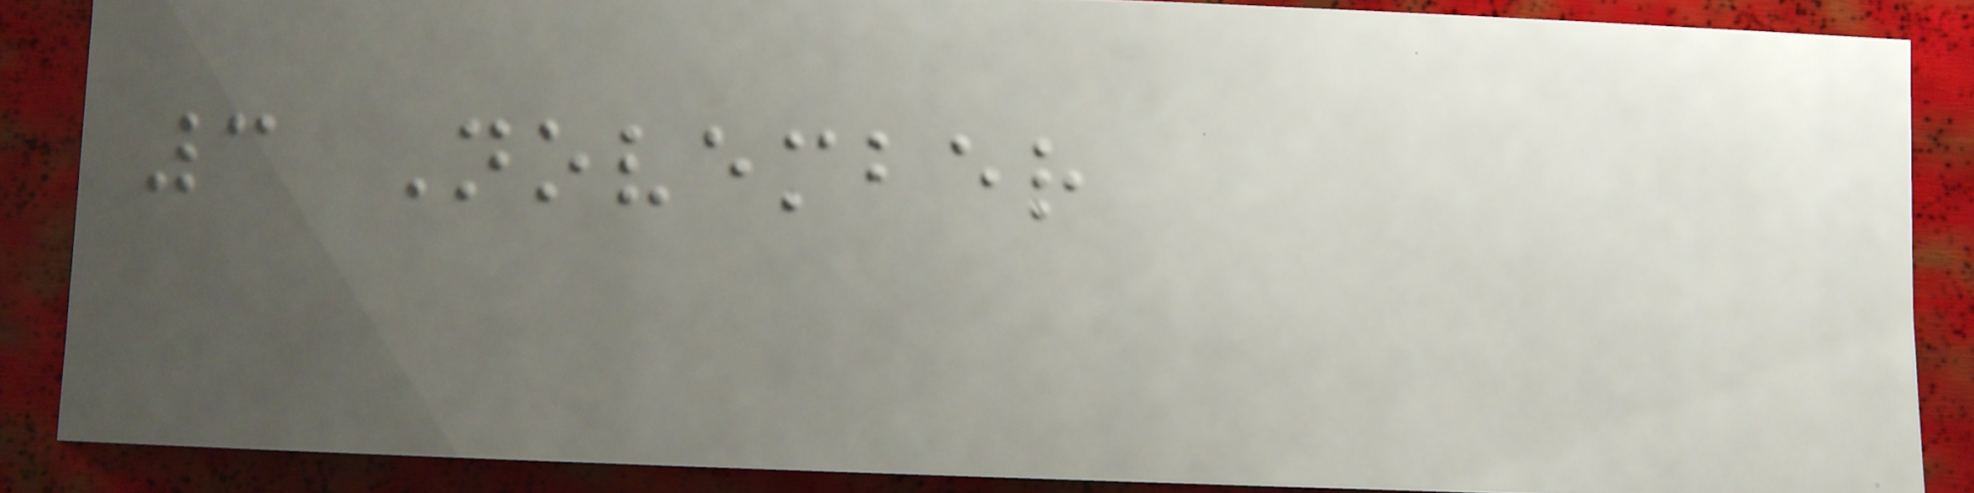3 November
